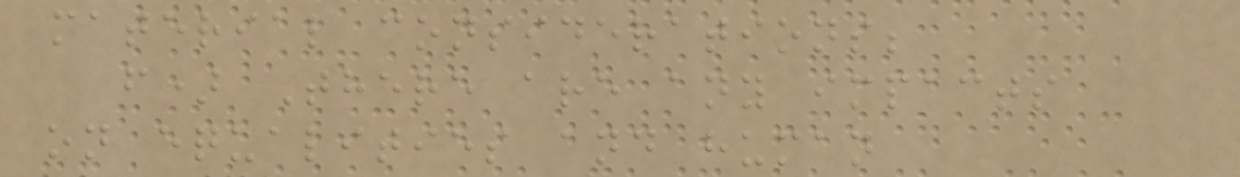material considerations;
f) There are any impacts
on equalities and human
